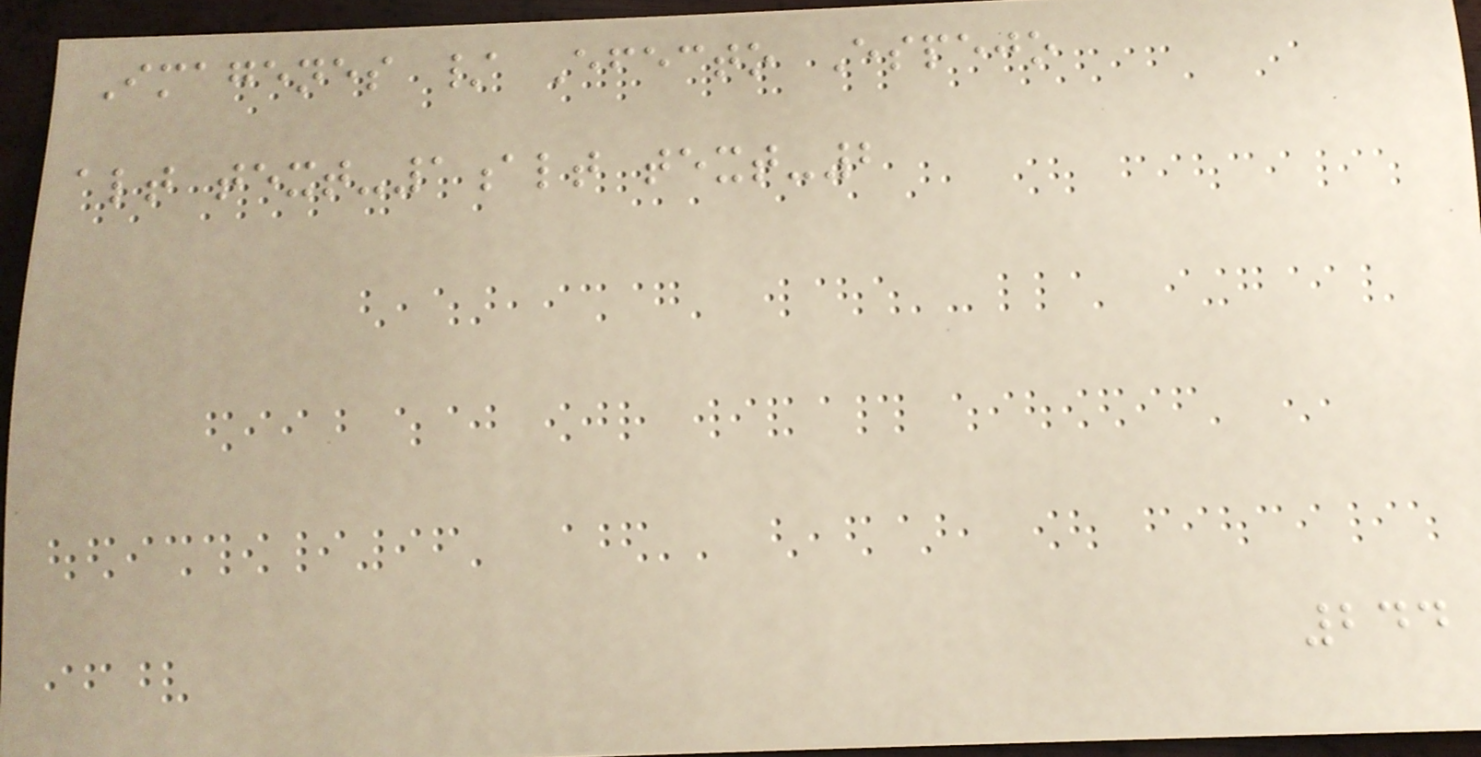Imagenes / Efecto Espejo
alt text-1alt text-2
244
